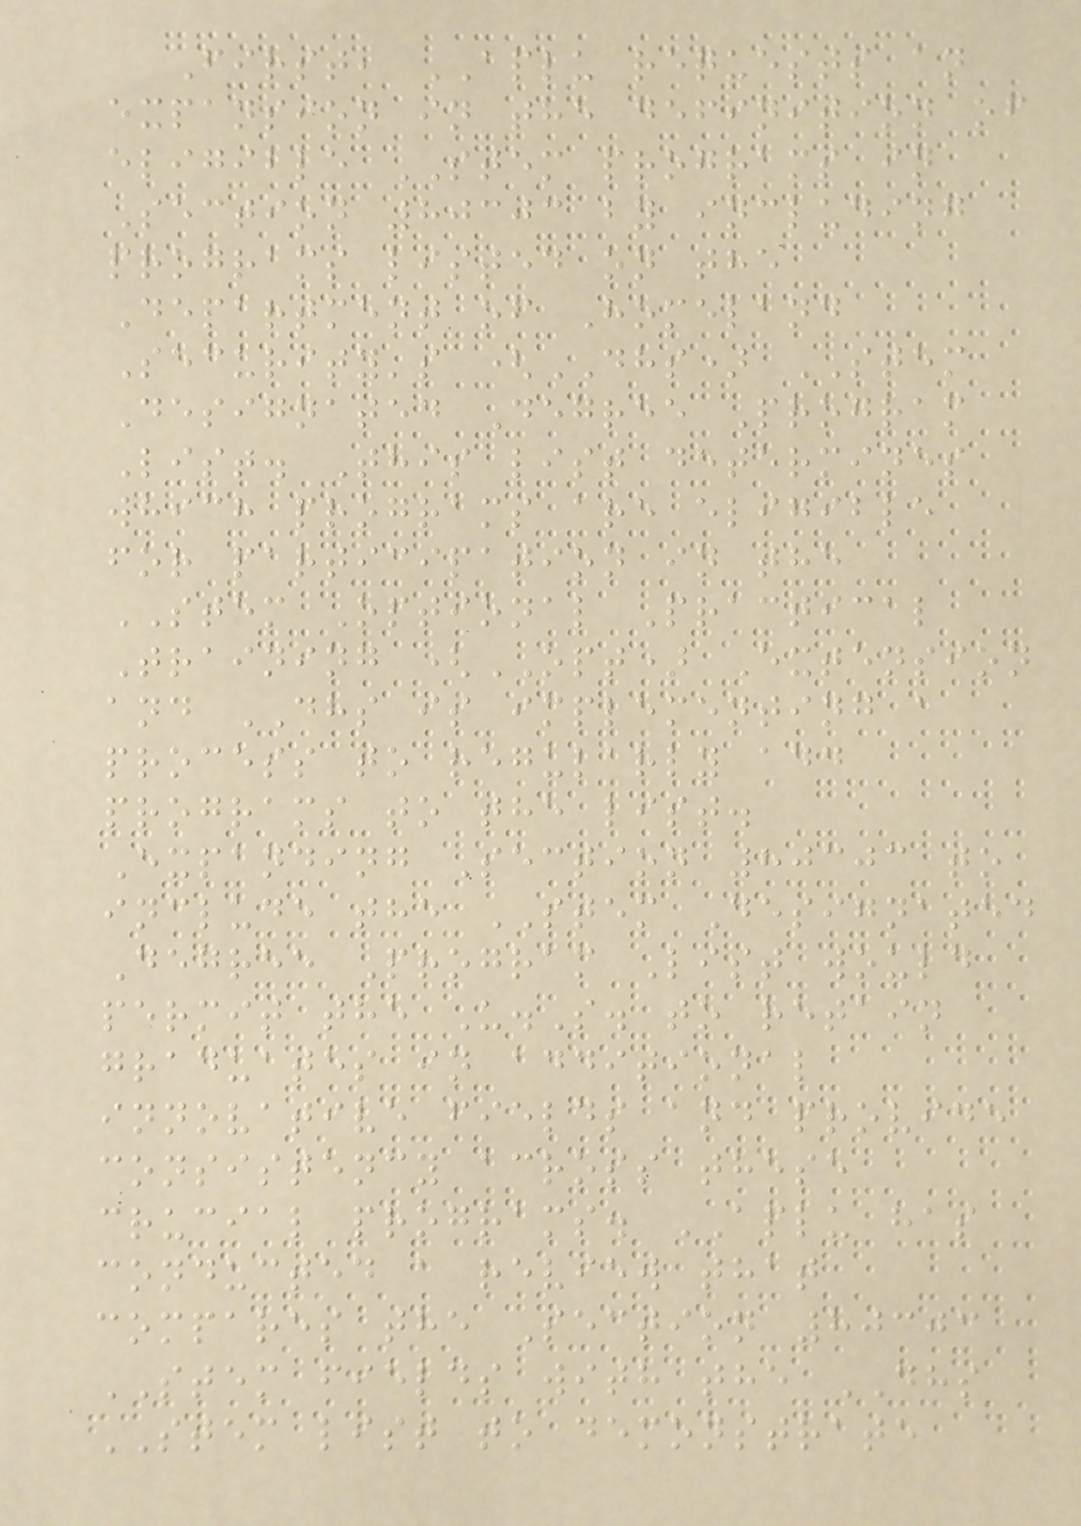First, APLU requests an
expansion in the definition of
eligible STEM programs in
Section 80303 by including
programs listed on the
Department of Homeland
Security's (DHS) STEM
Designated Degree Program
List. This list determines
which programs are eligible
for participation in the
STEM Optional Practical
Training (OPT) Extension
and DHS is implementing a
process to regularly add
programs to the list.
Expanding Section 80303 to
include the STEM Designated
Degree Program List would
permit the U.S. to retain
graduates in additional
innovative fields and provide
consistency across these
crucial programs. APLU has
conducted a review that
compares the Section 80303
STEM fields with the DHS
STEM list to demonstrate
